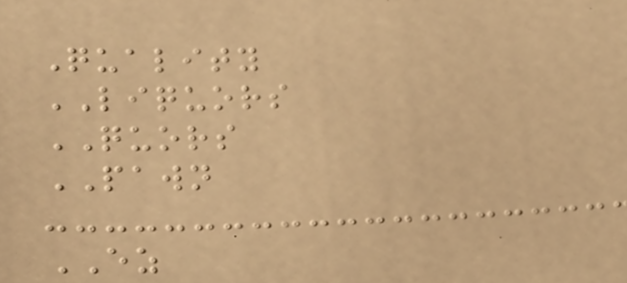Quality
LIQUORS
QUORS
PAWN
EZ
